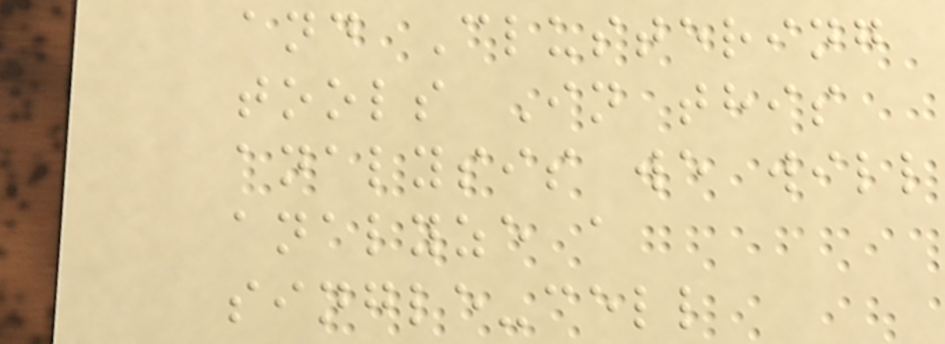and Clustering
tools In this
analysis we will
analyze a
single-cell
